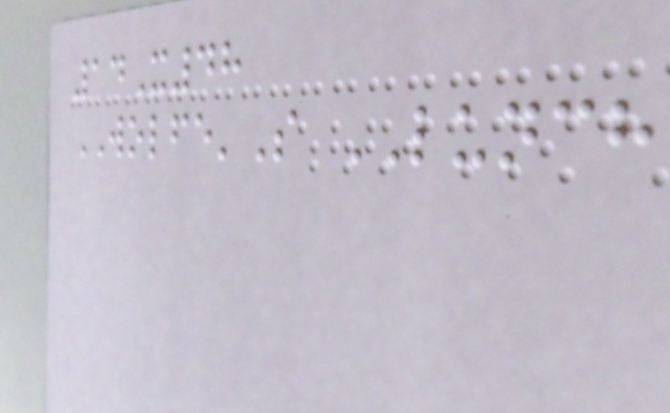14X48
WOLFE'S LUNCH
